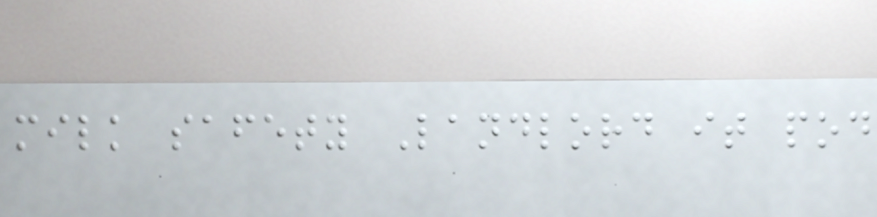milk safety Landlord it pod
